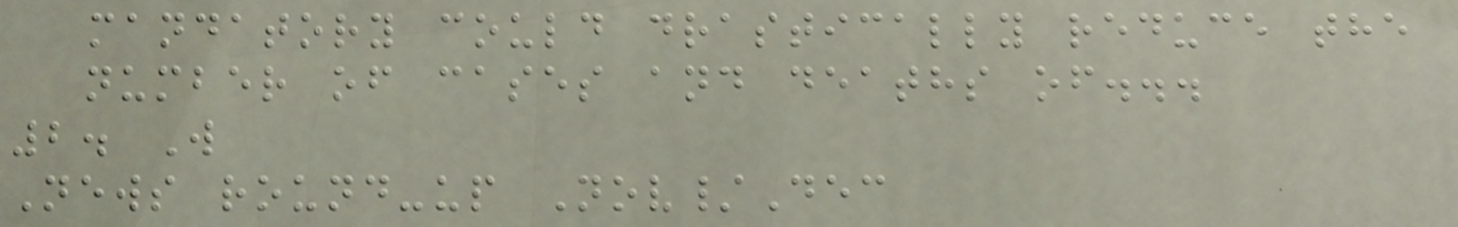mandatory could drastically reduce the
number of cases and deaths of...
2. W
News round-up Nov/Dec
